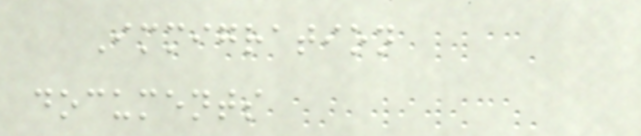Immigration
documents
